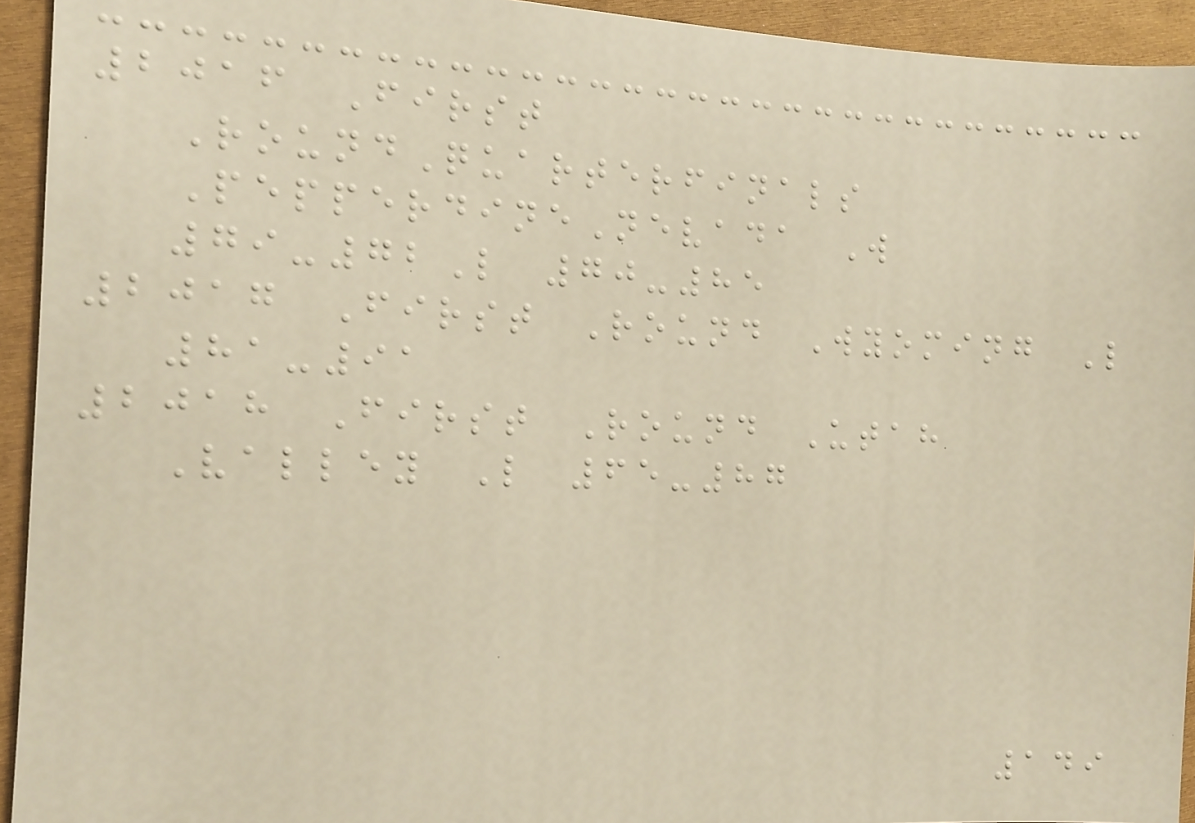2016 First
RoundQuarterfinals
PepperdineNevada W
79-72L 70-85
2017 First Round Wyoming L
81-91
2018 First Round Utah
Valley L 65-87
149
